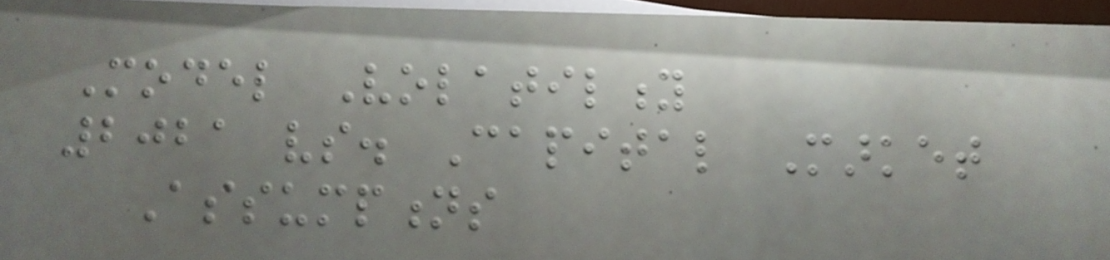Model Volatility
2021 vs. Capital Market
Assumptions
